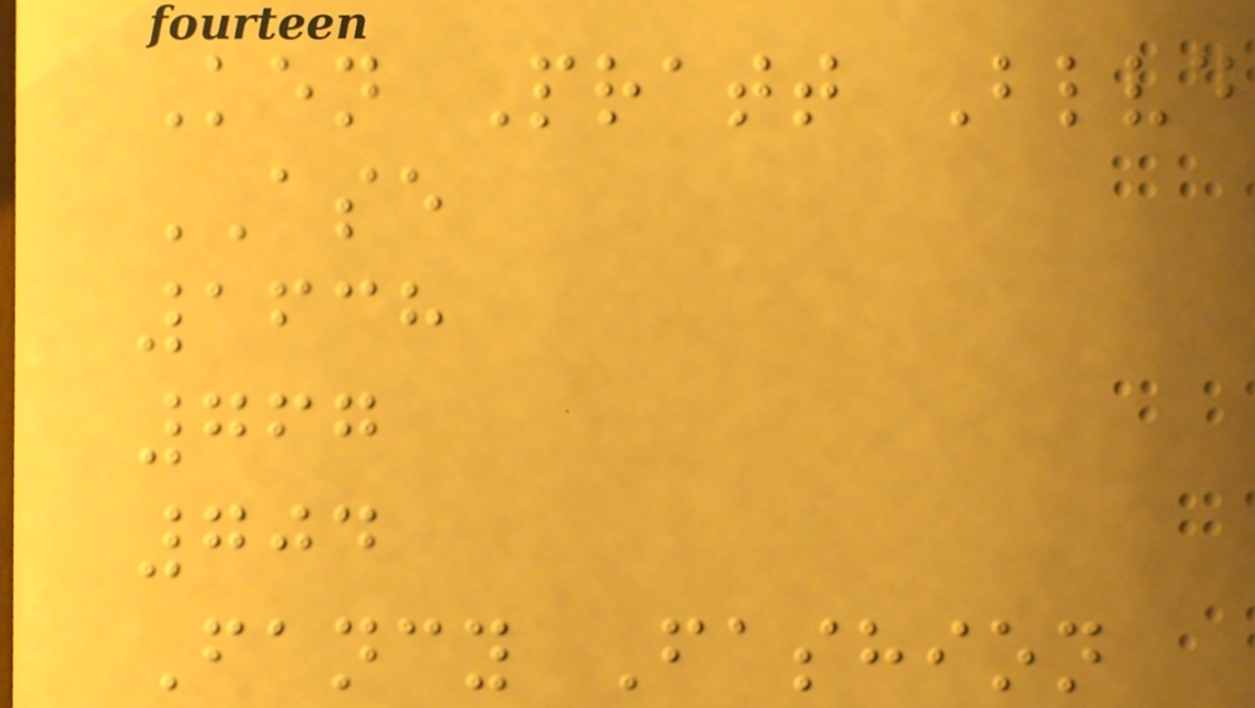Ken Pratt Blvd
ASE
1638
767
704
Fancy Fashion
